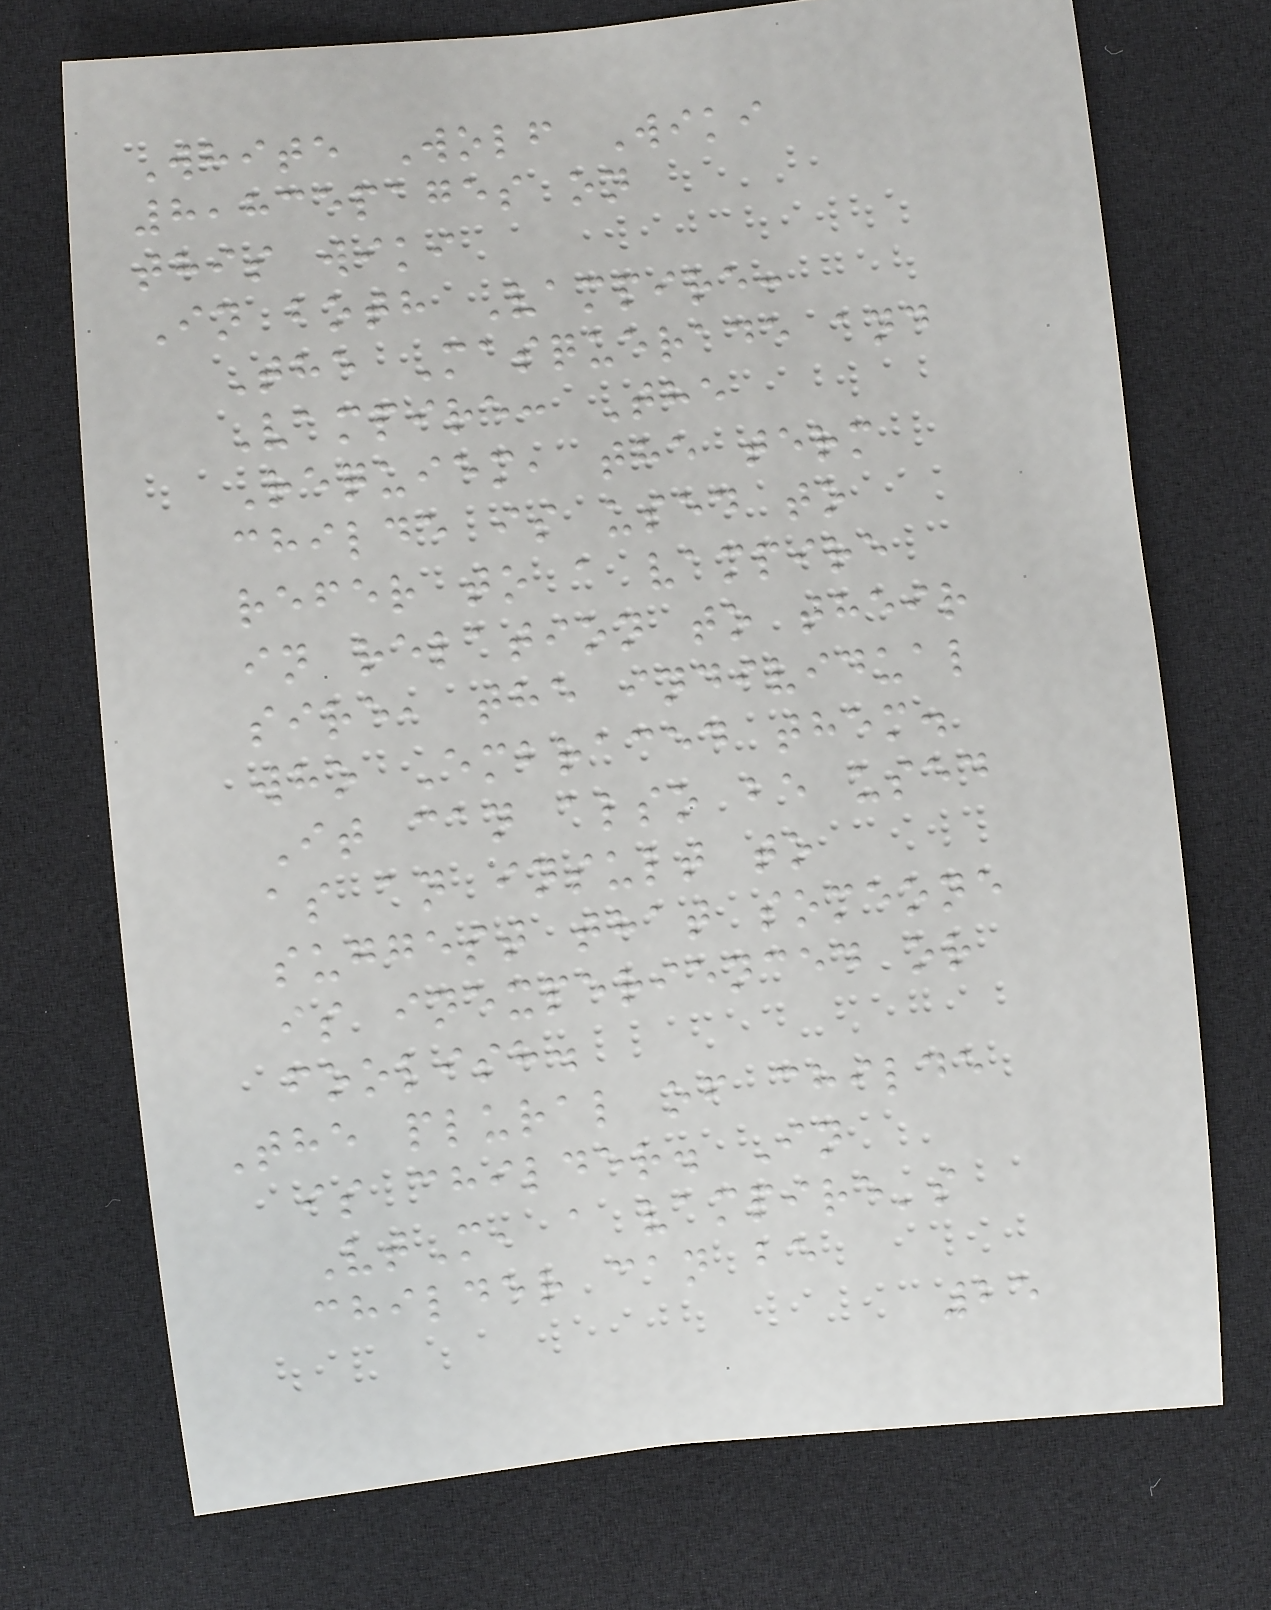White Wolf Wiki
8,835pages on
this wiki
In both Vampire:
The Masquerade and
Vampire: The
Requiem, the term
childe is used to
refer to a vampire
in relation to their
sire, the individual
who Embraced them.
It can also be used
as an insult to
suggest that someone
is inexperienced or
foolish.
The plural of childe
is childer. In
VtM, a vampire's
childer can be
25
